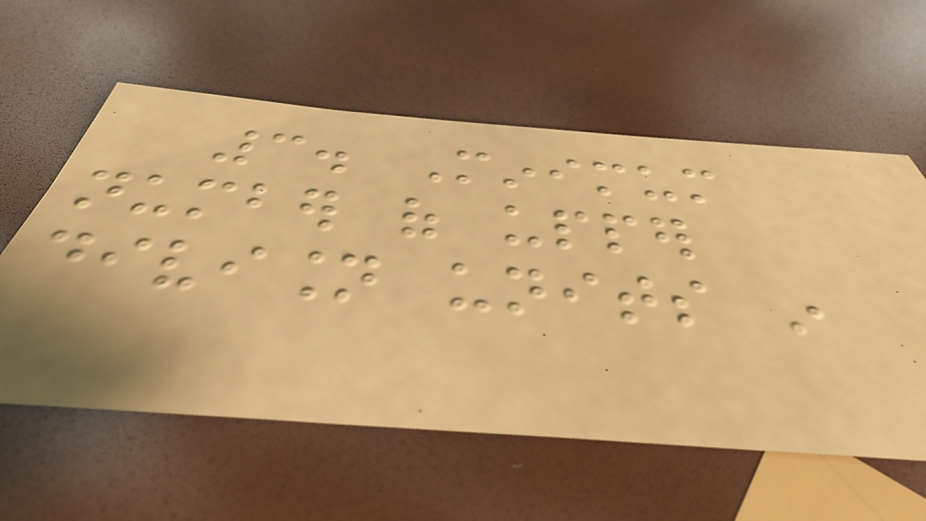3. Minimum
number of upper
division units in
